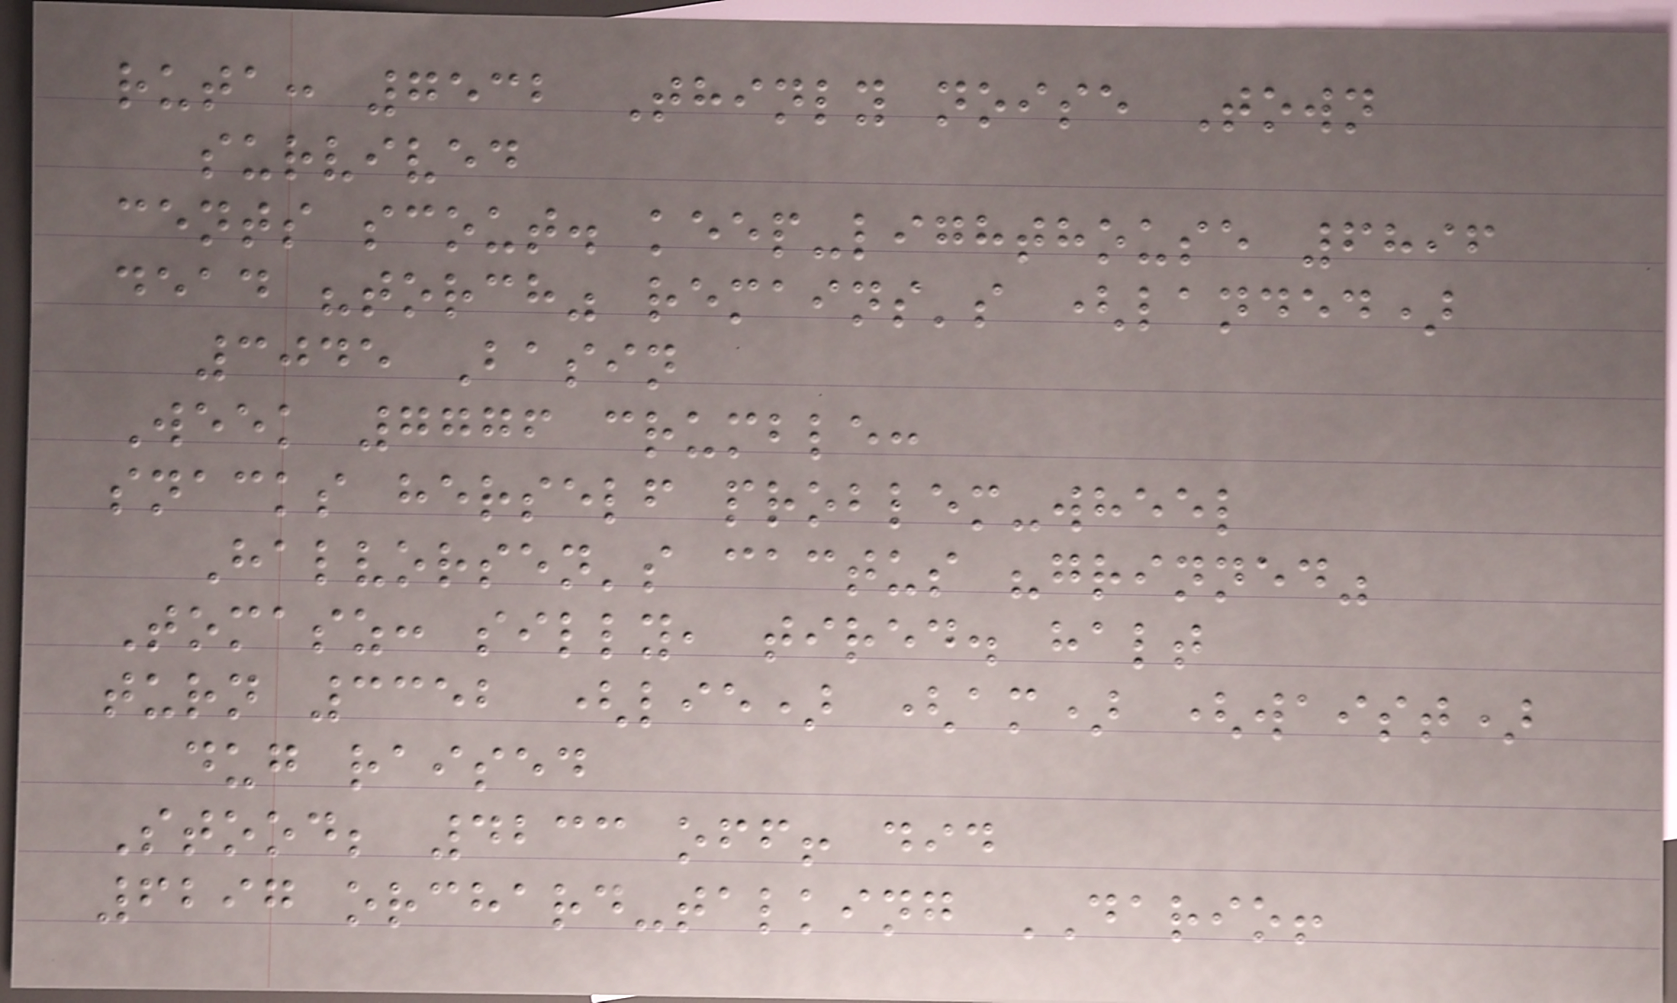ruta: 7532 Thinly noise Town
survived
cents scout. keep-lighthouse 6896
dead "torch" remains's (landed)
3045 Basin
Week 7776 crumble:
snacks herself problem-wheel
Halvorsen's cactus "grinned"
Tomasz: silly, tired. halt
turn 3352 (lie) (am) (waist)
dug raised
Stood; 4233 off! did
6297 orchard-talking DARIO!
